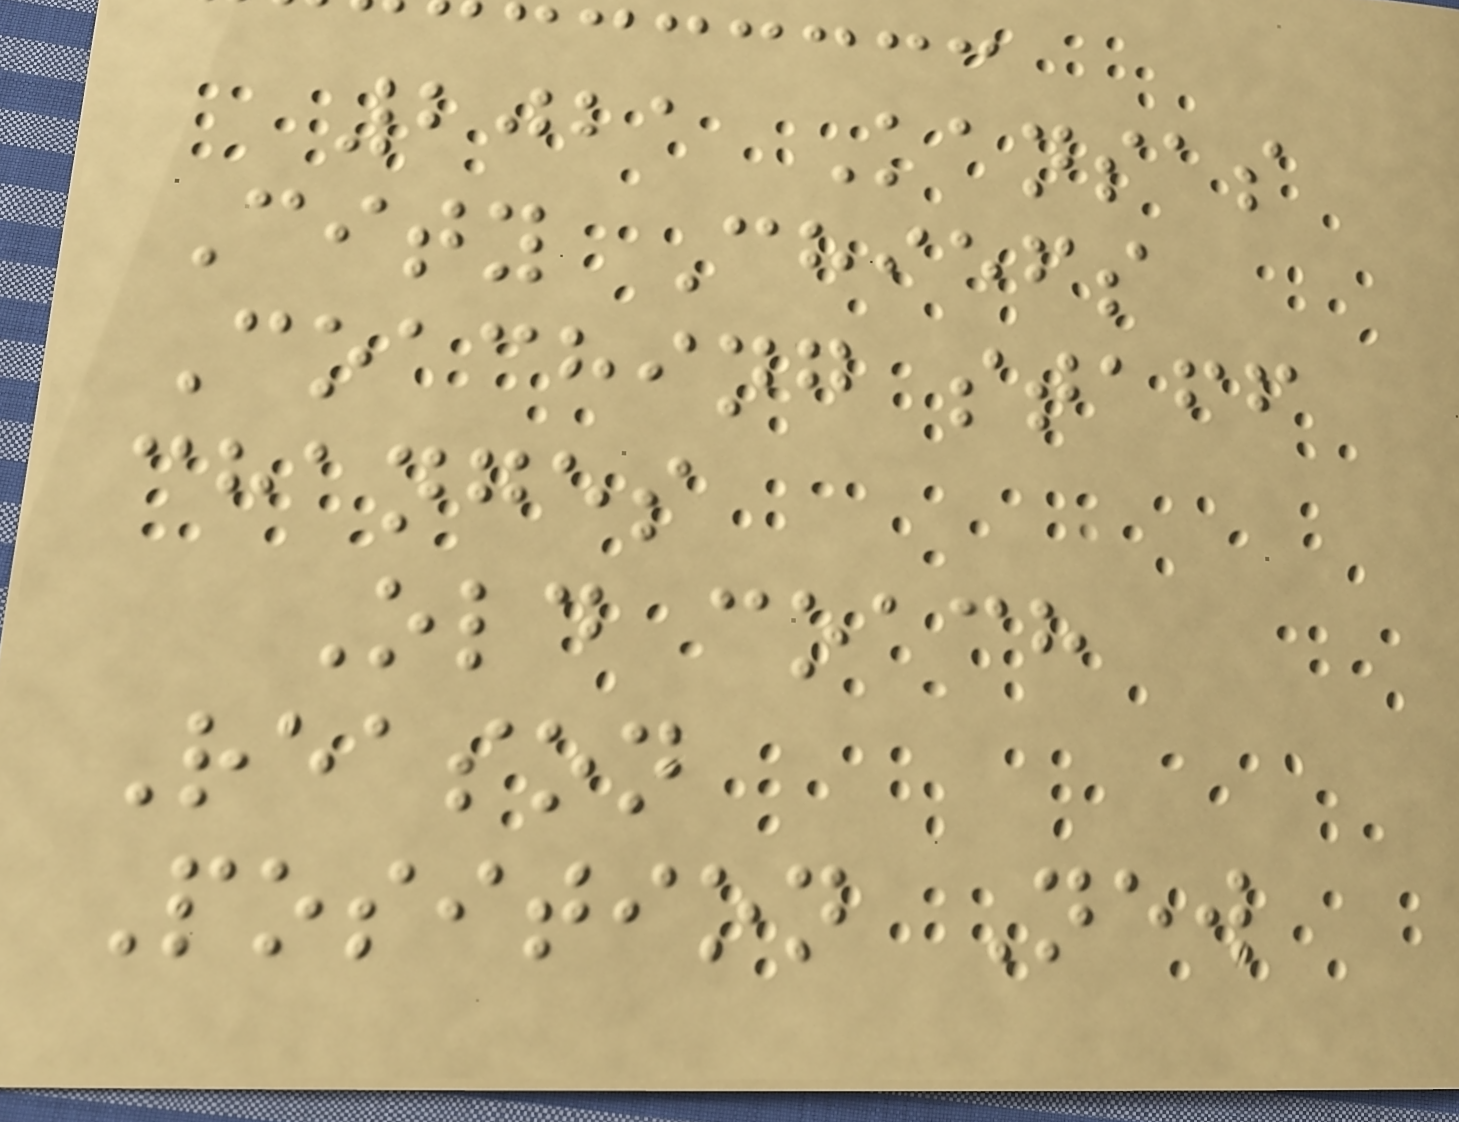2021 Kansas
City Chiefs
Coaching staff
changes
Old coach
Reason
Position New
